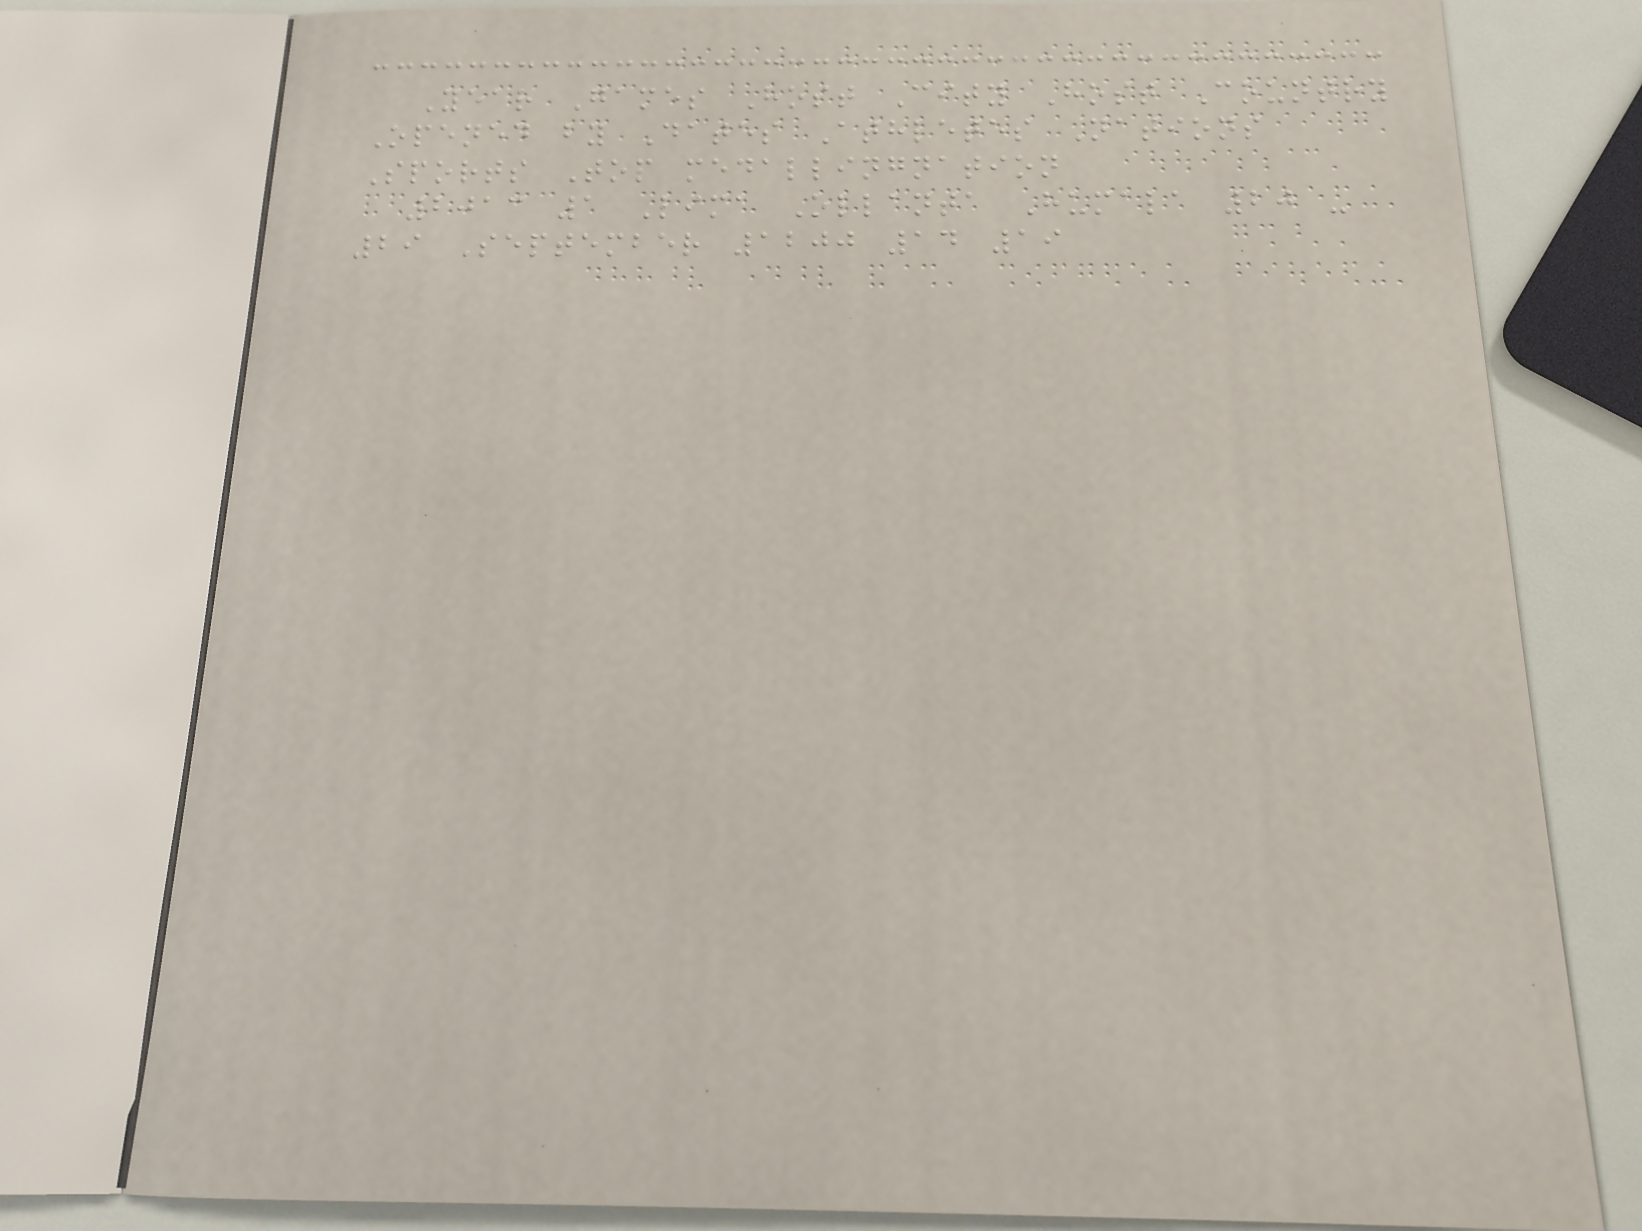Year Games Host City Host Country
Opened by Dates Athletes Nations
Sports Top medallingnation
2013 1 Lima Ollanta Humala 20 -
29 September 1200 14 19
